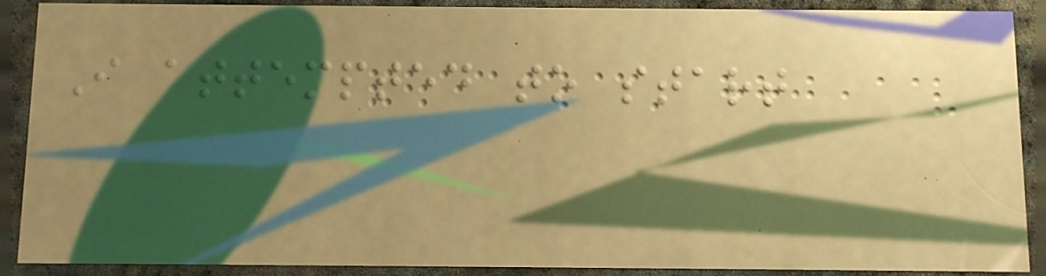I attempted to start
